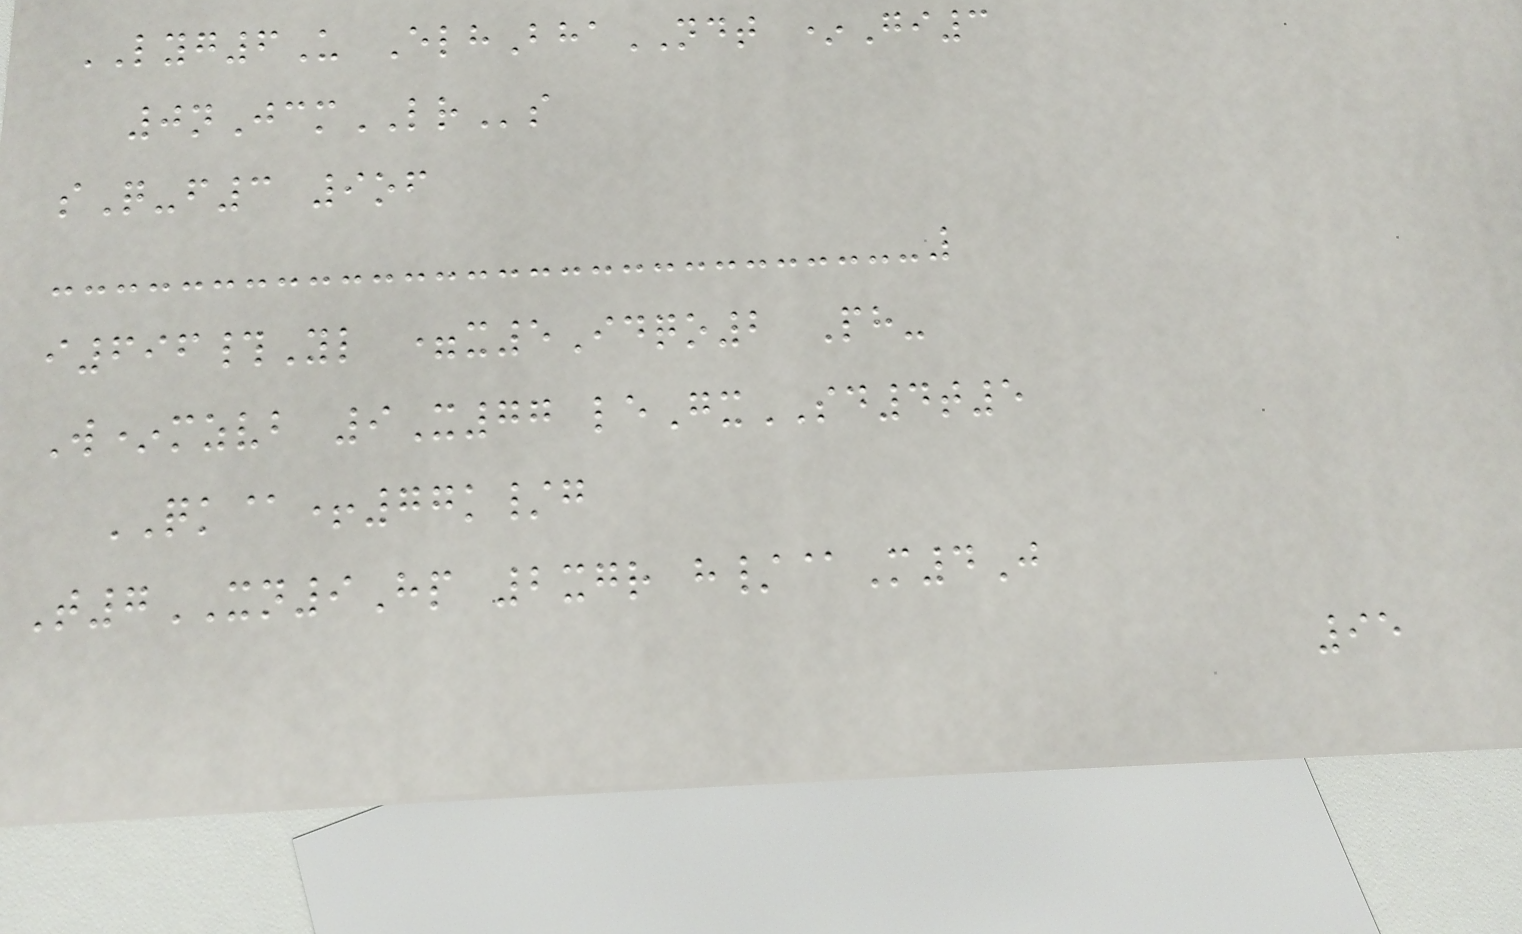LYG6U ElhBhaNDT *Gi3
0nJcmLRs
sQ-f3 9of
i696#Yl =x5Idqo2 Ph-
W*mzvb 9X77 leGxSD4t5
QK@+77k/g
T7XN9Hp 2xgr h/@M4J
95
